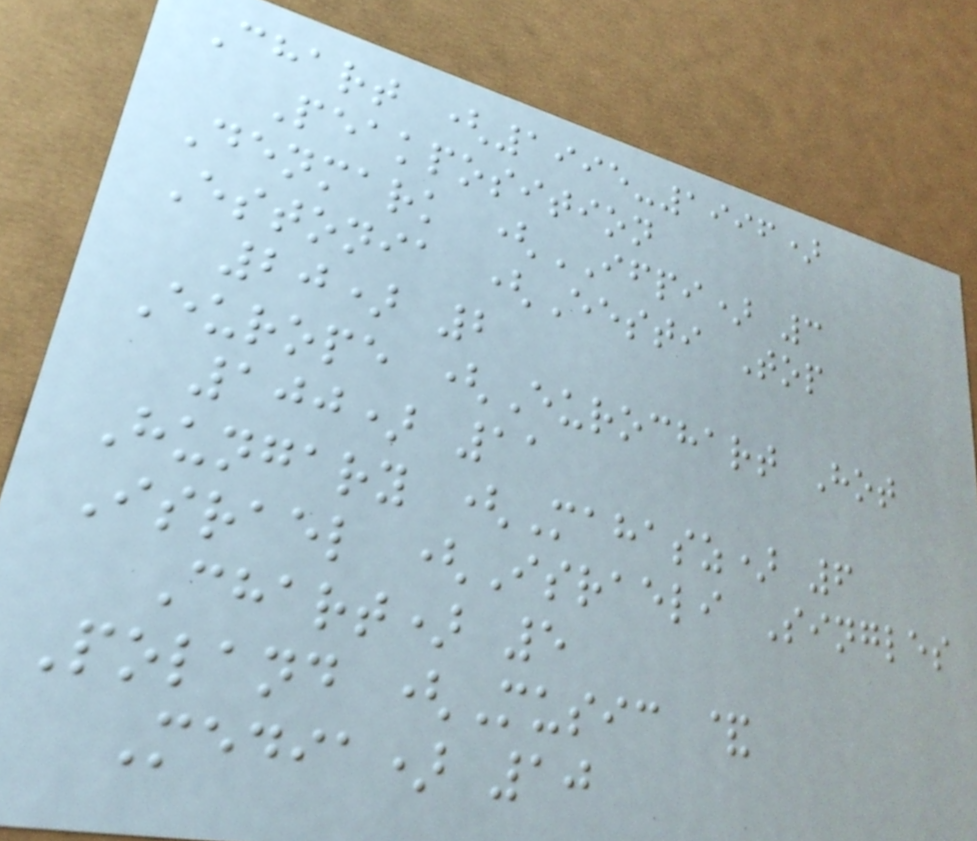Chart (1995-1996)
Peakposition
Denmark (IFPI) 3
Estonia (Eesti Top
20) 2
Europe (Eurochart Hot
100) 11
Hungary (Mahasz) 6
Israel (Israeli Singles
Chart) 5
Poland (Music &
Media) 10
